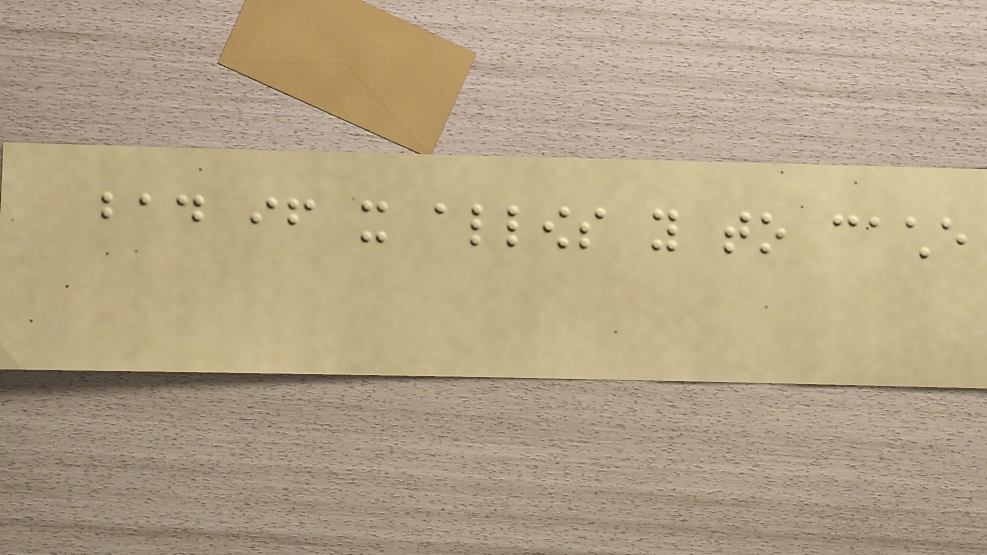bad if it allows you to cache
